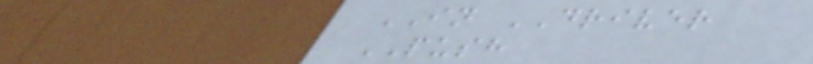IN DRIVER
PUSH
